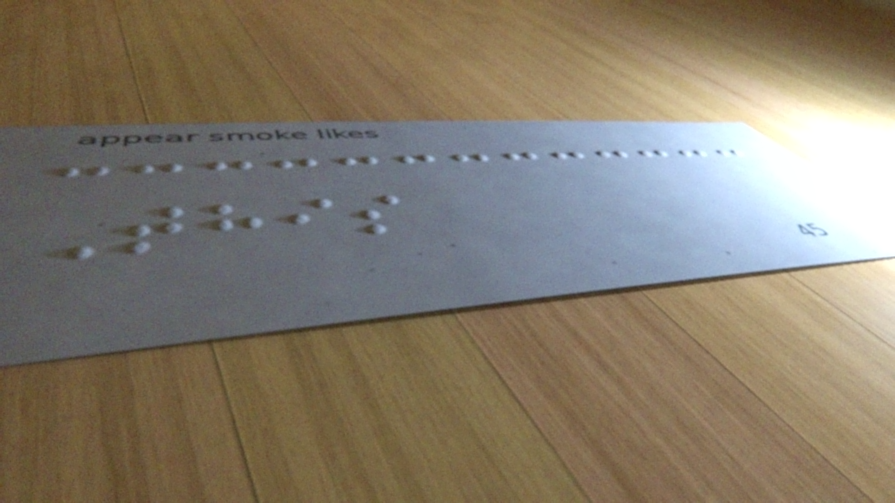This
